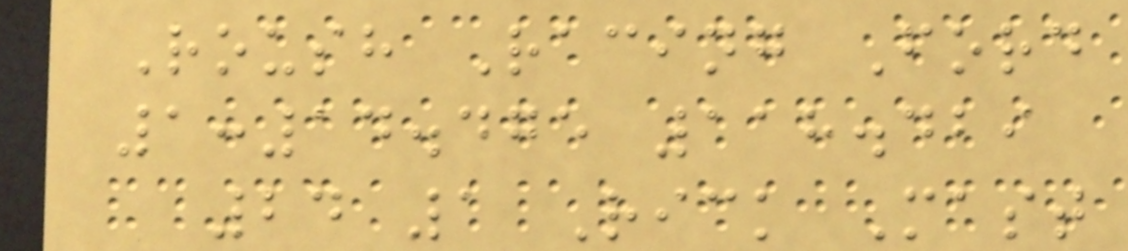Roush Racing Ford
1:14.475 118.429
24 1 Rick Mast
